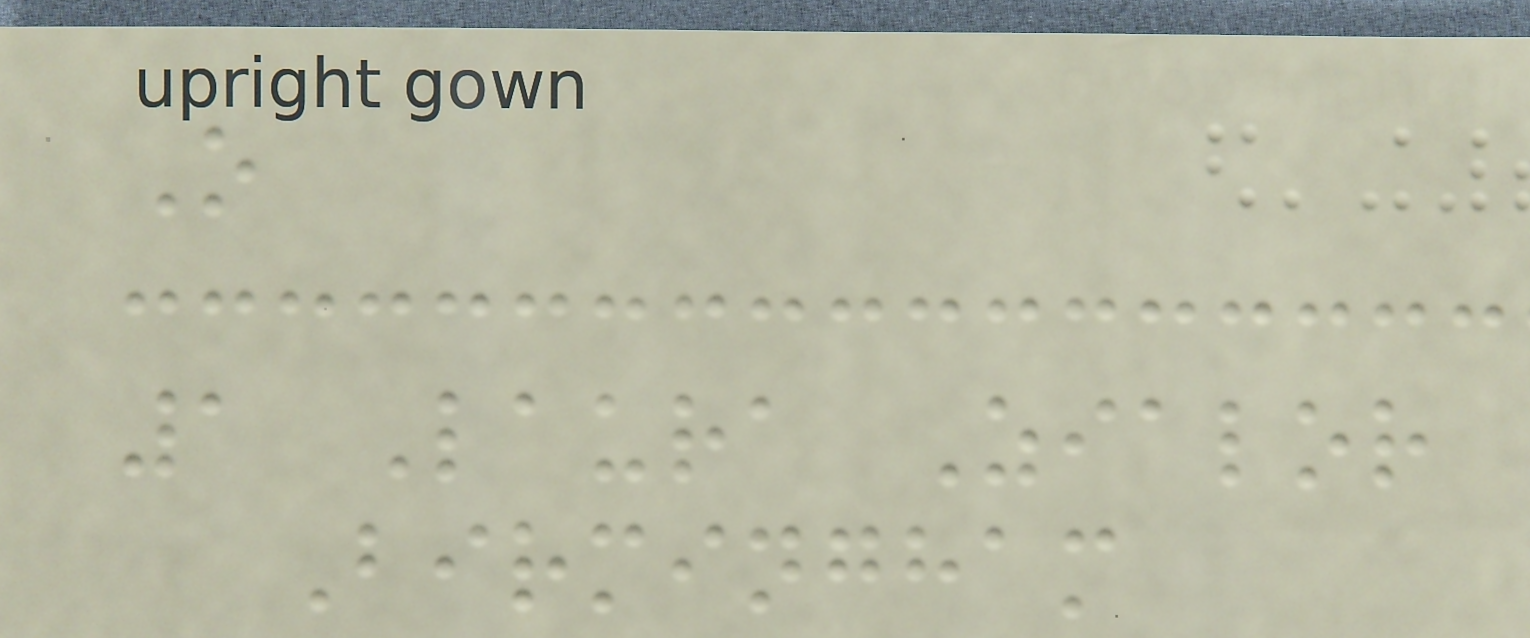O
1 Laura Zialor
Birmingham
